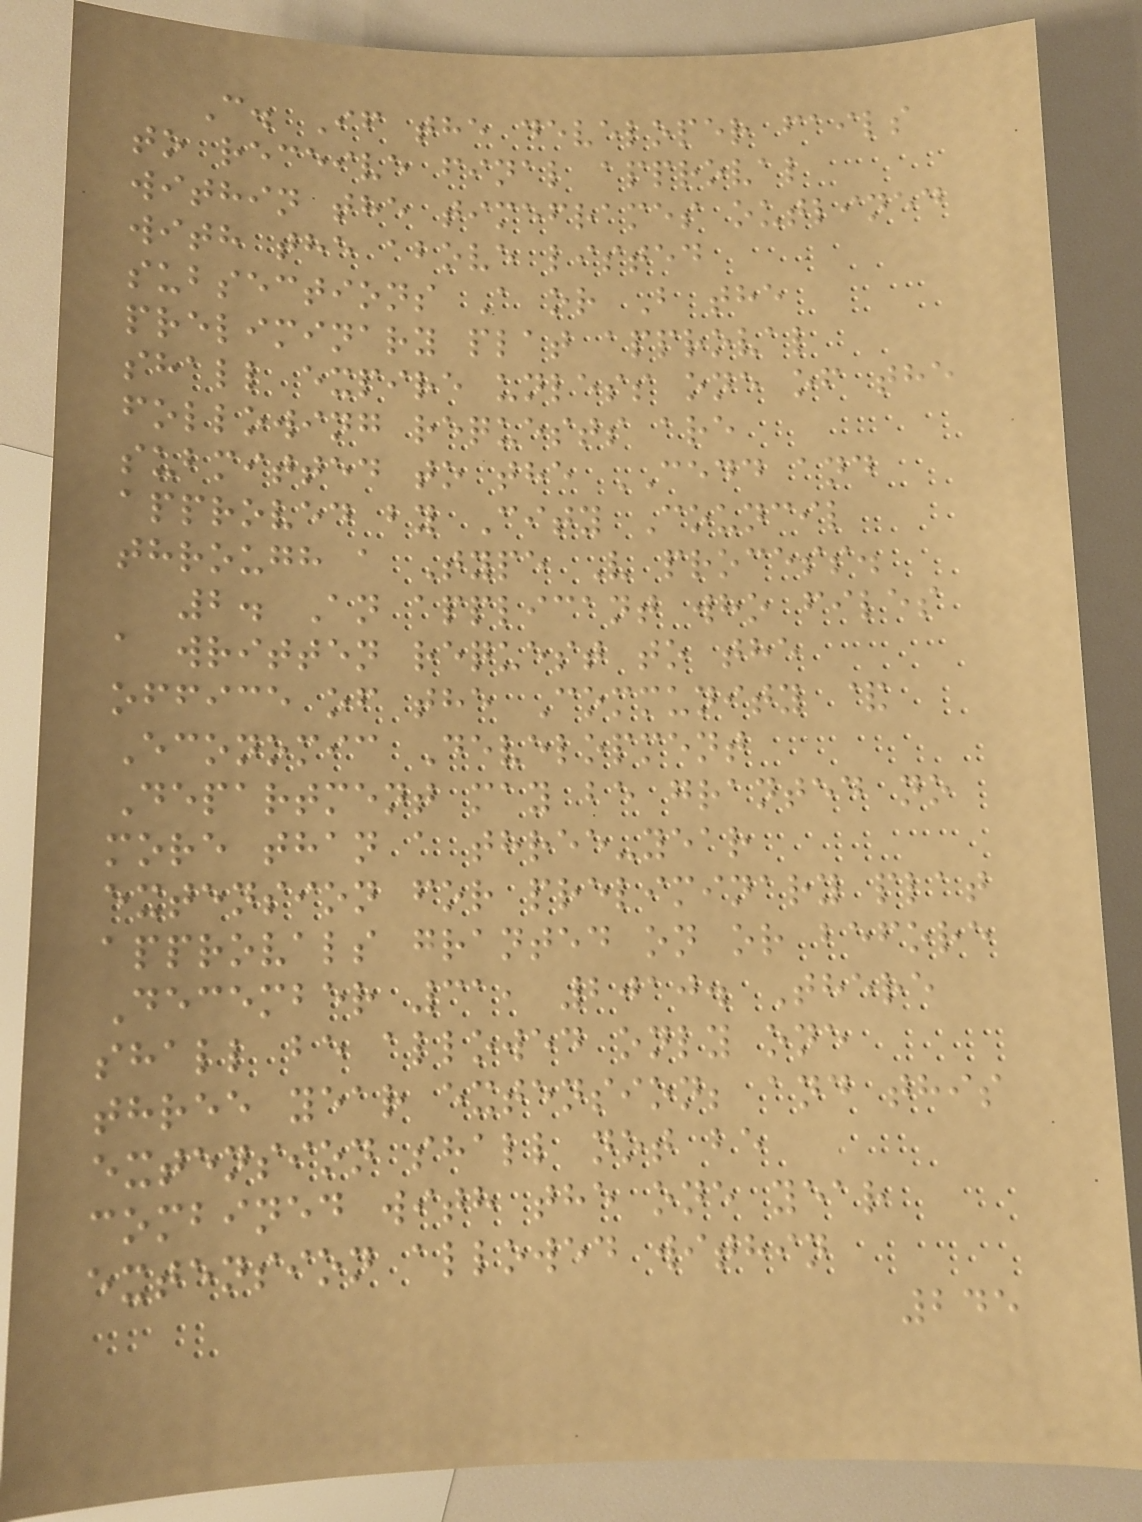C. If the developer fails
to receive final approval
within the timeframes outlined
with the above listed
subsections A or B the
preliminary plat approval
shall expire unless one of the
following requests are
submitted to the CEDD and
approved by City Council
through a Type V process.
2. An applicant who files
a written request to the
office of the Community &
Economic Development
Department may be granted no
more than a three-year
extension for preliminary plat
approvals granted on or before
December 31, 2010. There
shall be allowed only one
three year extension; and this
extension shall not be
combined with the one year
extension allowed within
245
